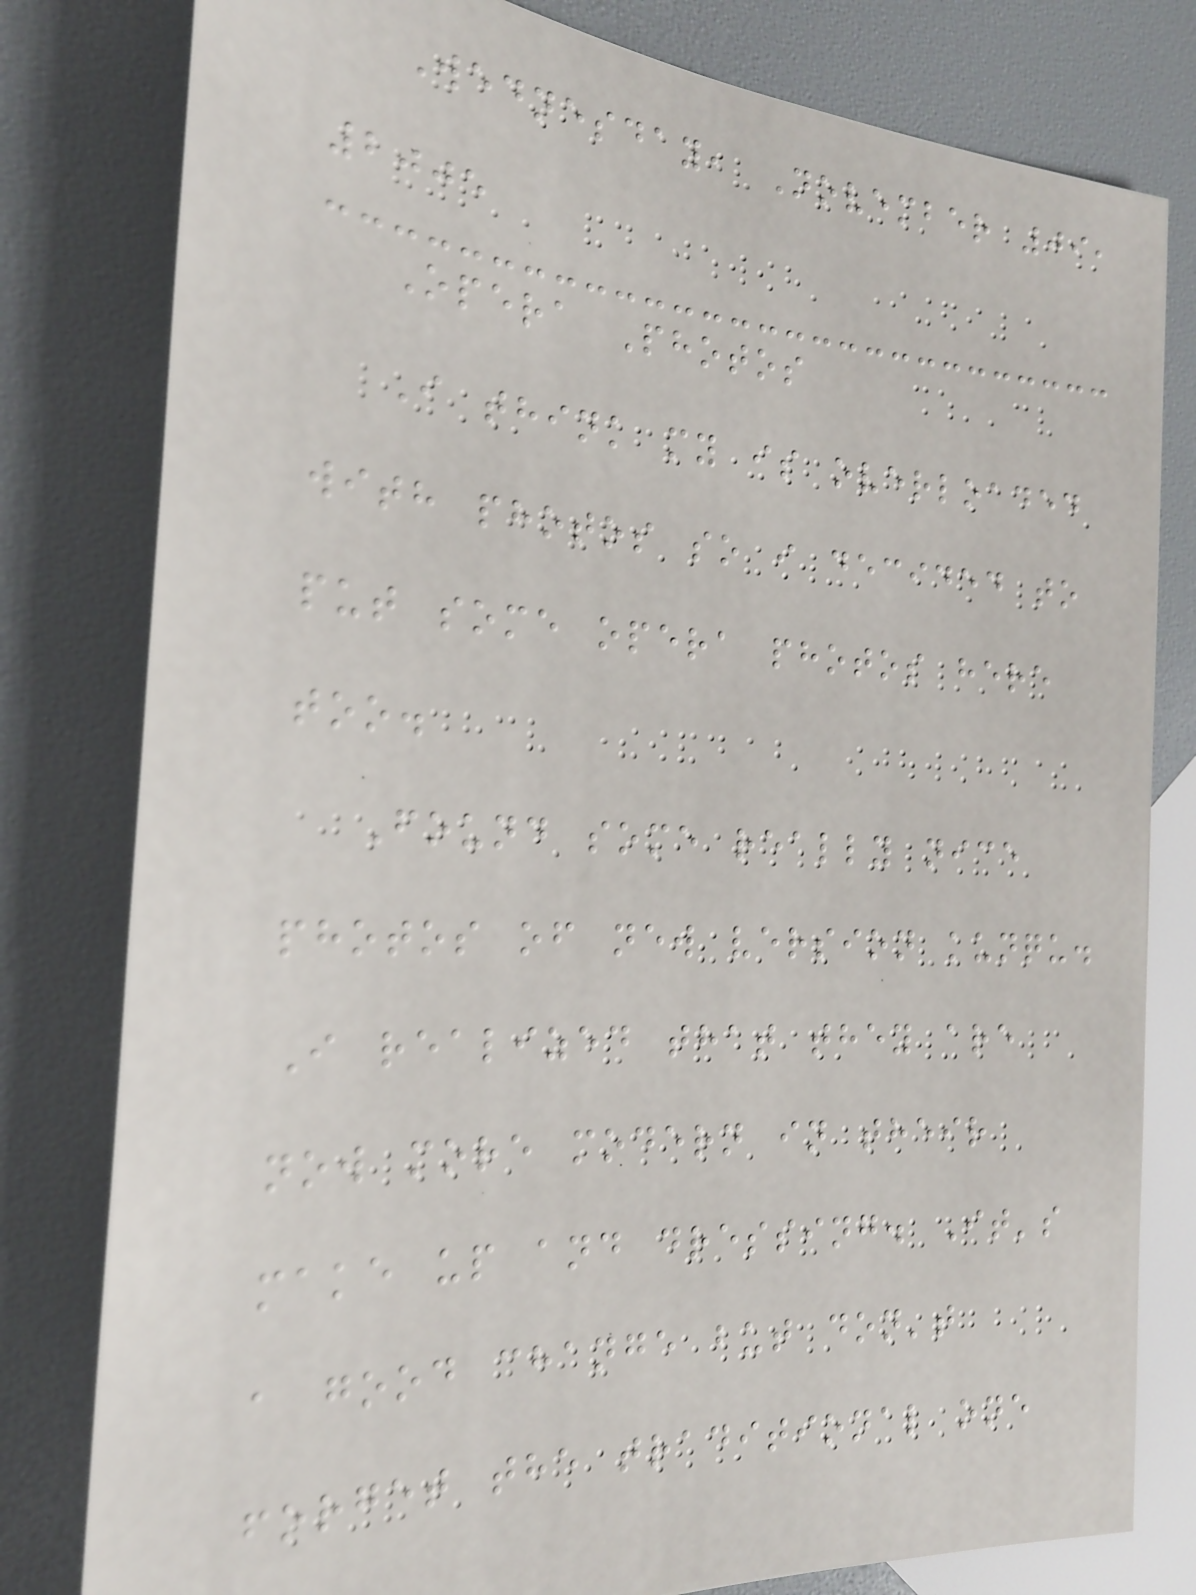Wednesday, November 09,
2005
Opera Photos
I think my is overloaded
with photos so i decided to
put some opera photos here
too.
Found some really nice
photos of new version kunqu.
I realized that they are
now more modern in their
make up and dressing. It's
a good change but don't
forget the traditional one
